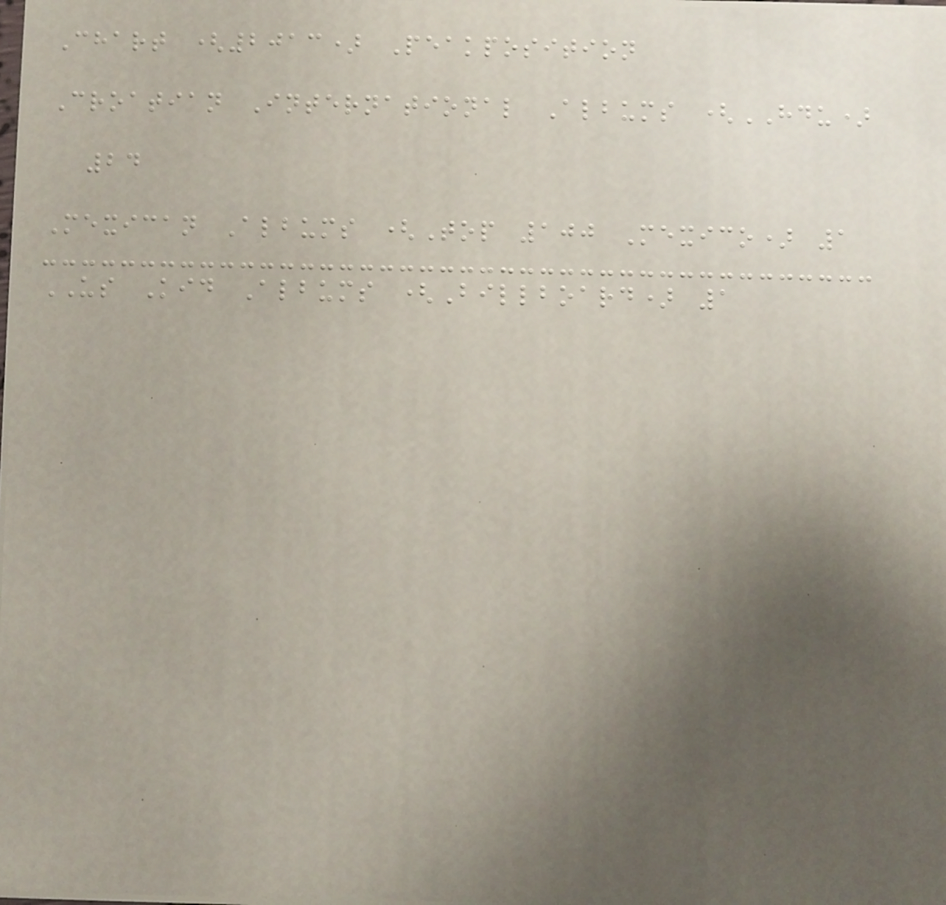Chart (2013) Peakposition
Croatian International Albums (HDU)
24
Mexican Albums (Top 100 Mexico) 1
US Kid Albums (Billboard) 1
